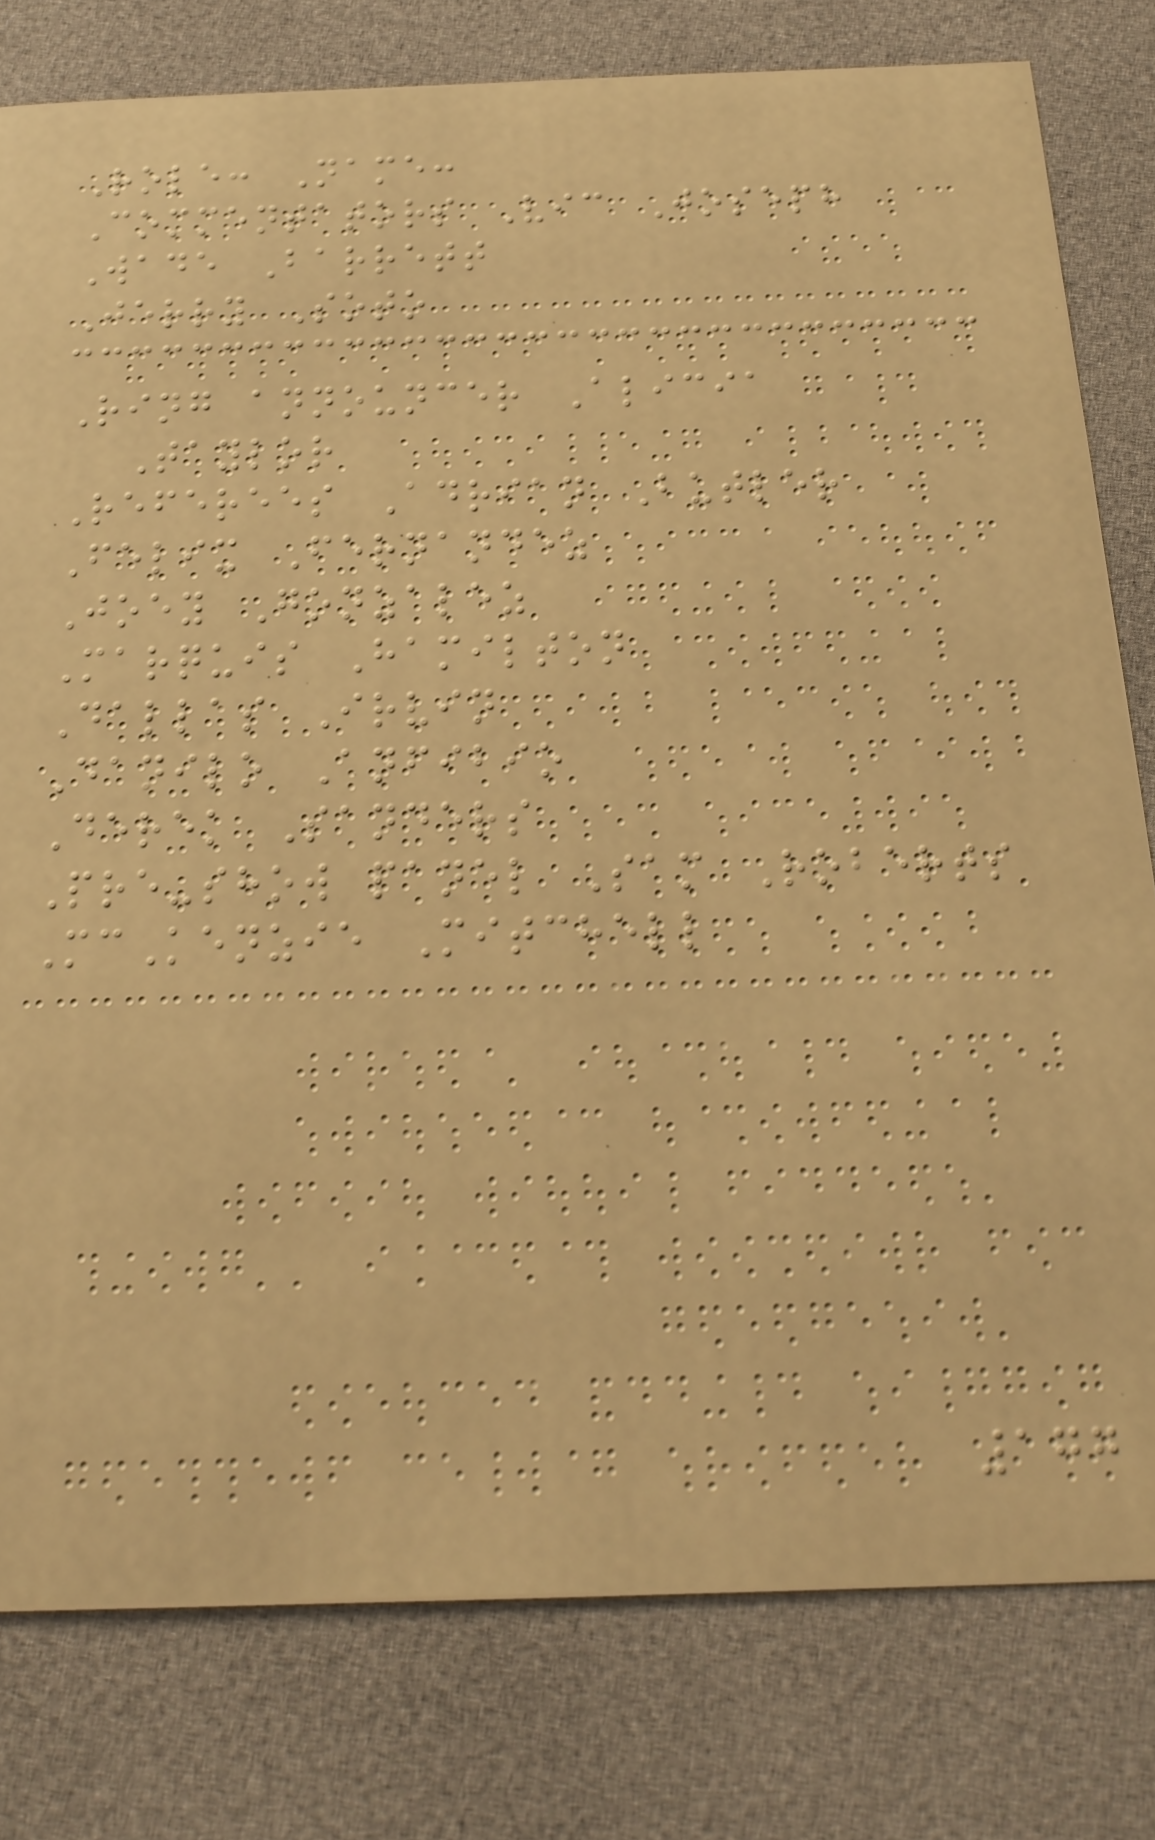Role: Name:
Commentators Vic Joseph
Wade Barrett
Jerry Soto
Ring announcer Alicia
Taylor
Referees Adrian Butler
Felix Fernandez
Joey Gonzalez
Marquis Hamilton
Dallas Irvin
Danilo Anfibio
Derek Sanders
Pre-show panel Sam Roberts
McKenzie Mitchell
177
